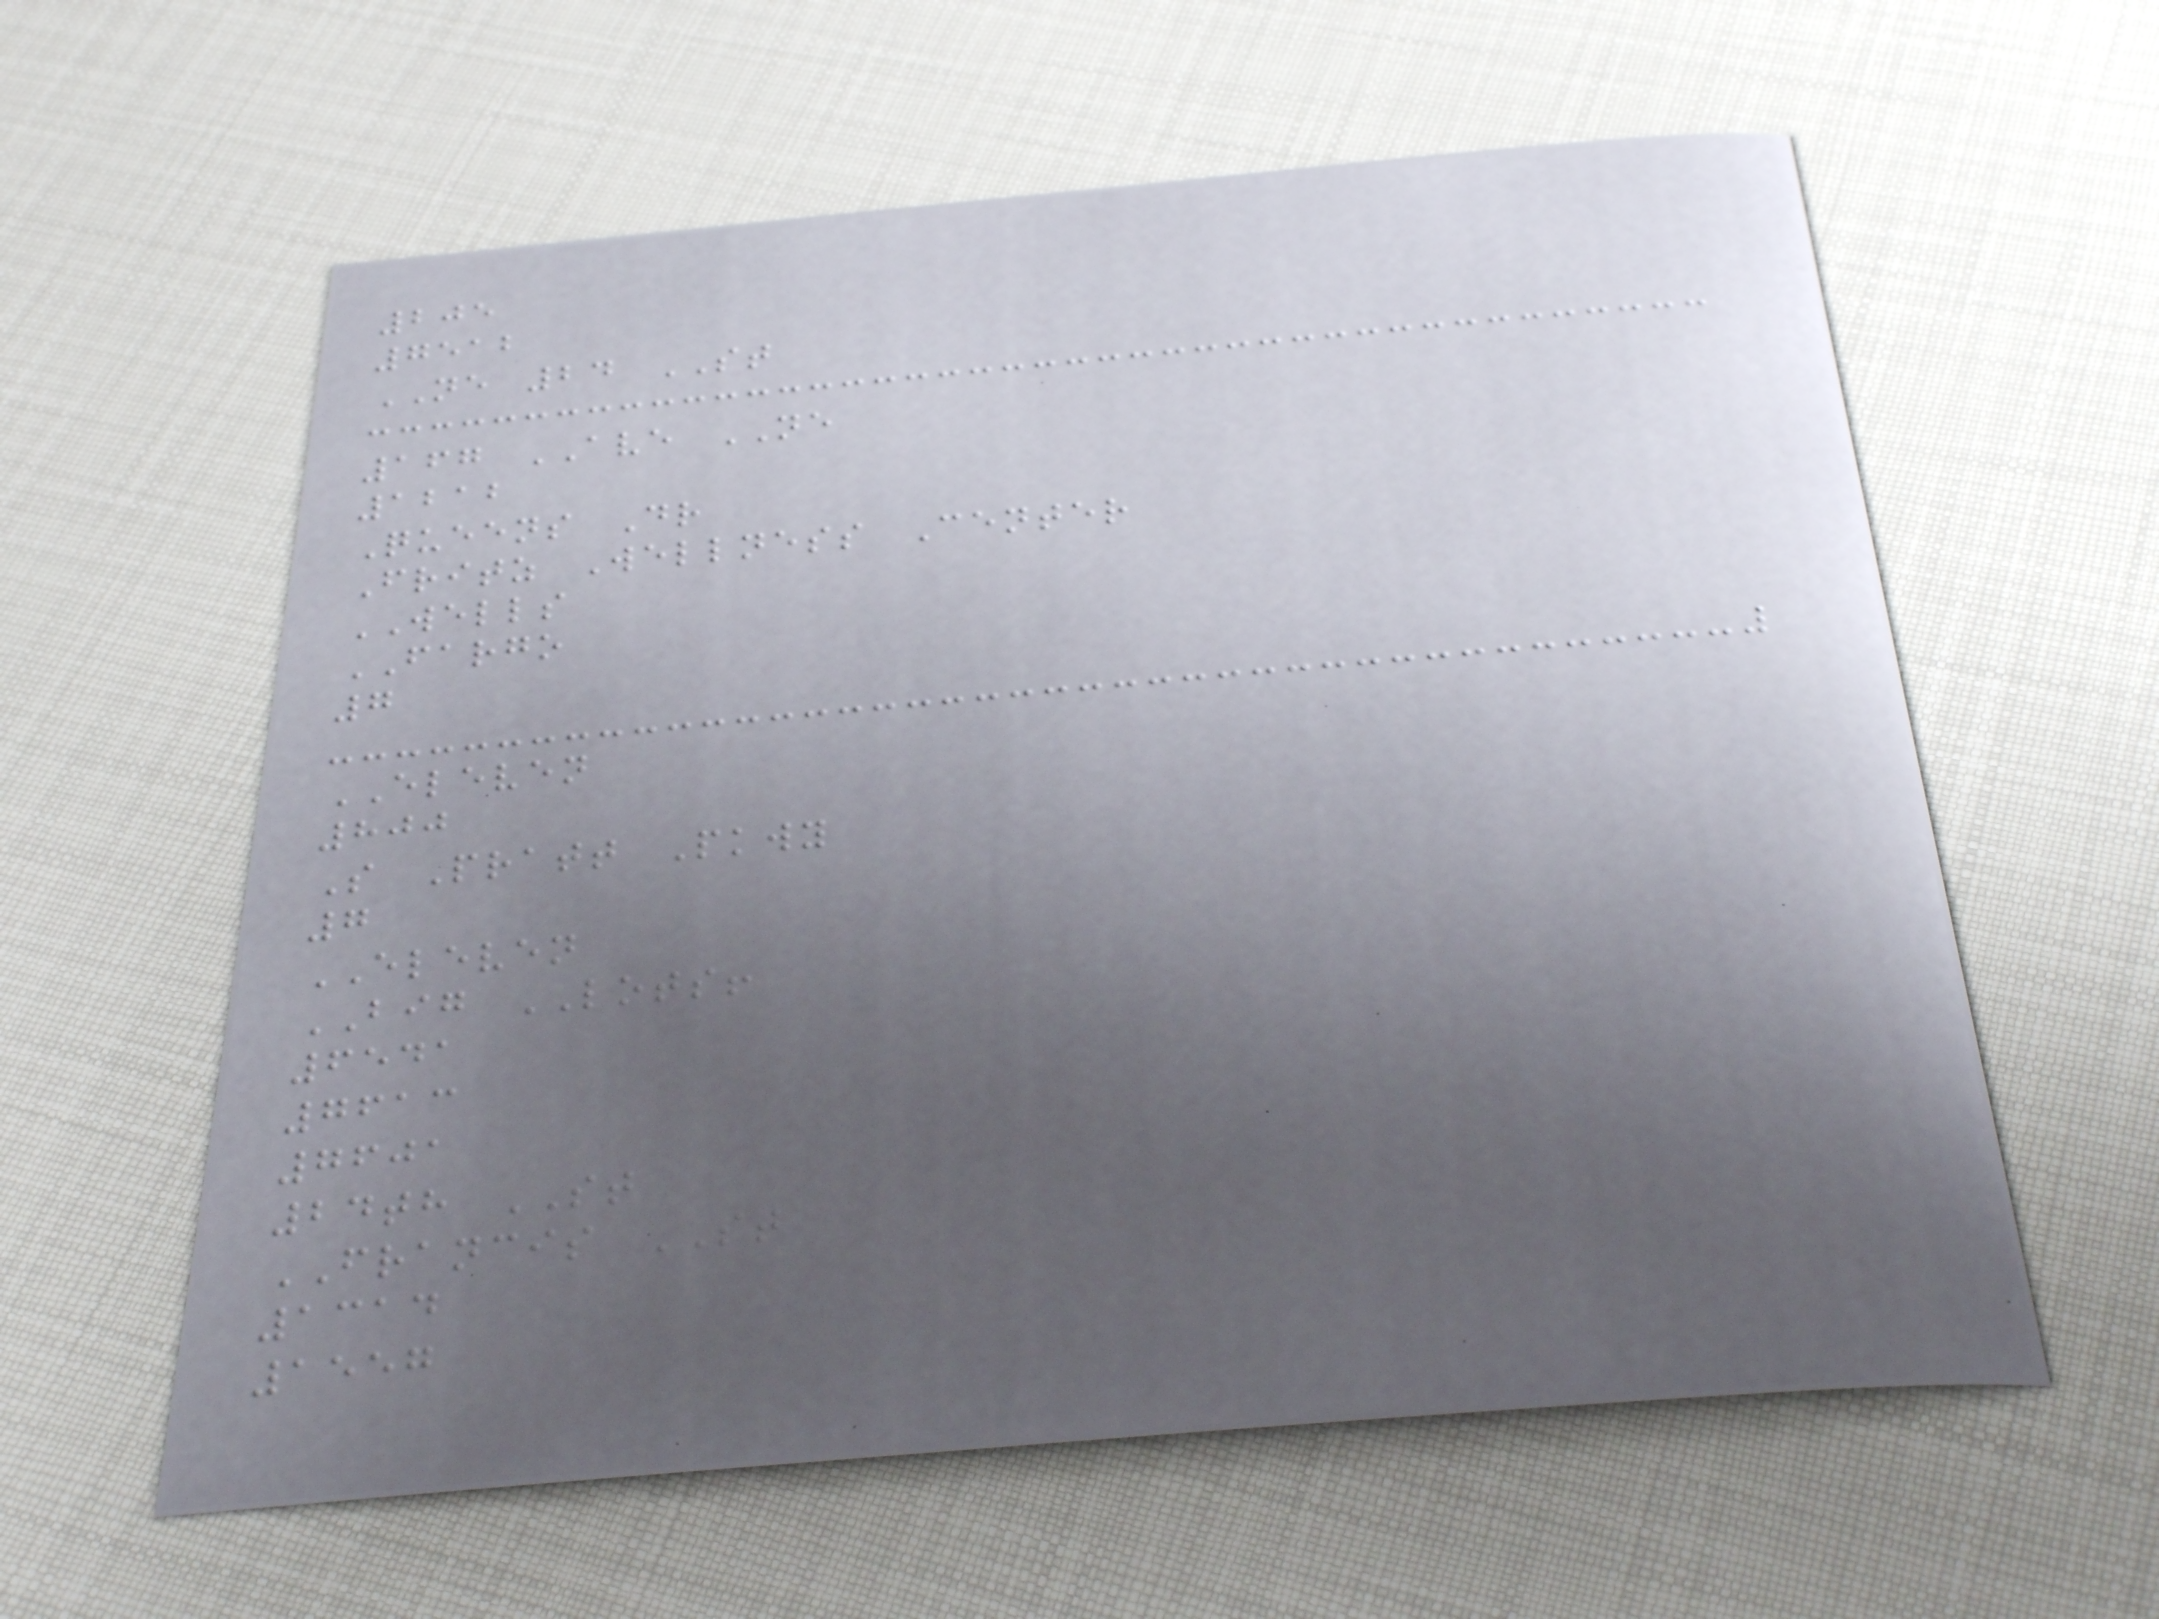205
7512
NE 24 ST
167 AVE NE
1212
Queens Dr
Fritz Wellness Center
WELLS
FARGO
7
ELEVEN
800
S Pratt Pkwy
7
ELEVEN
BIG LOTS!
6541
7613
7601
24th ST
FRANCIS ST
1314
1557
